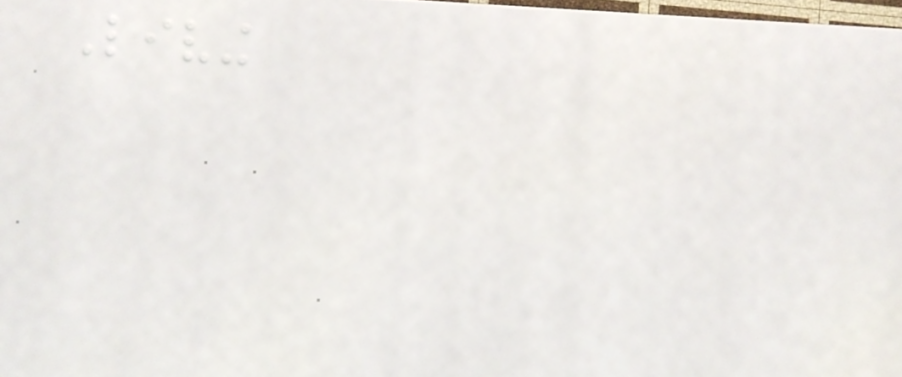Living
